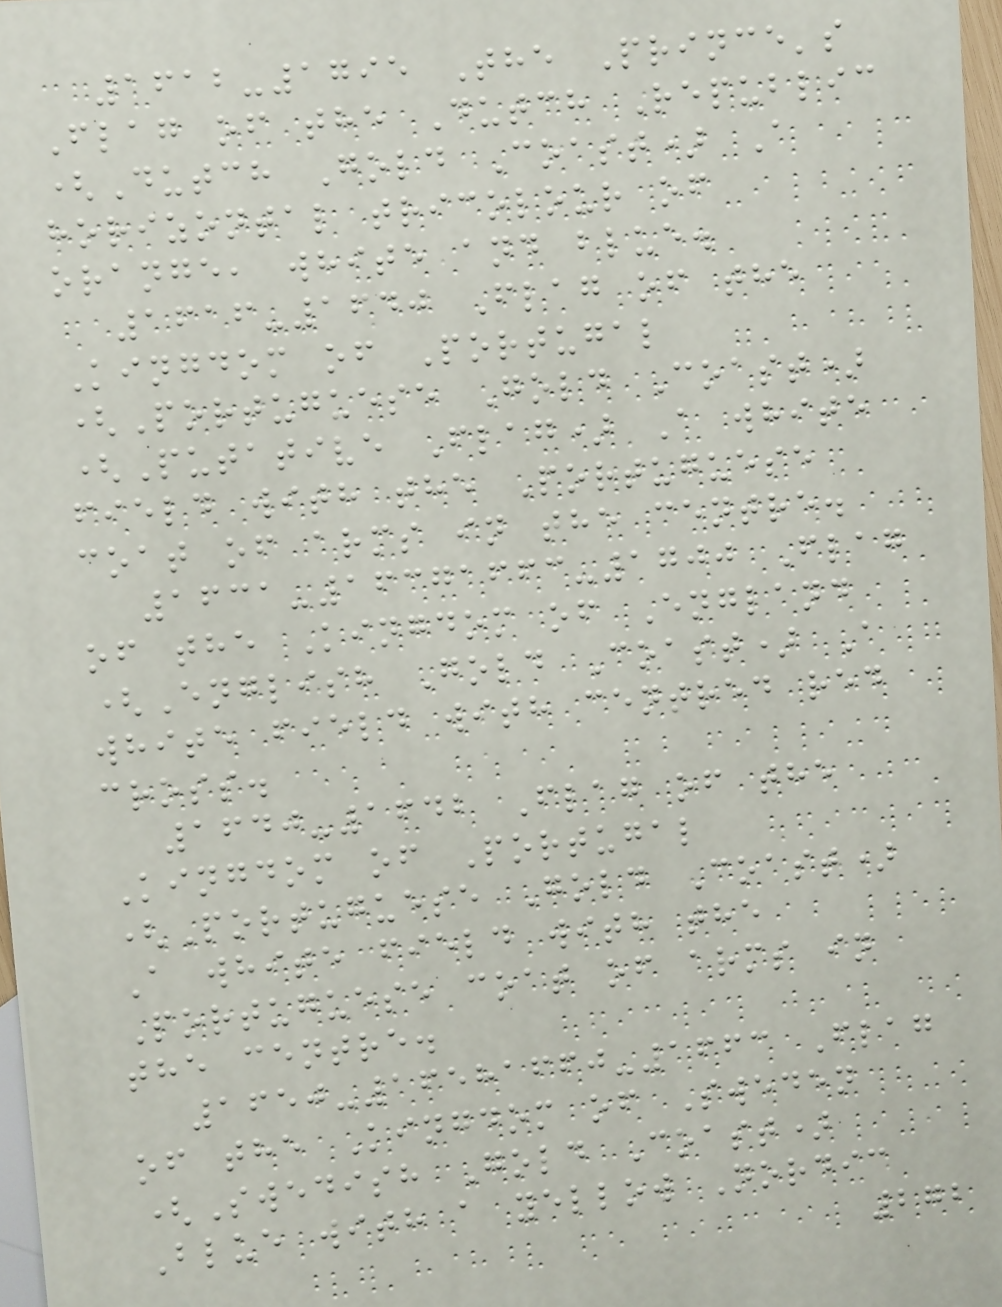1612-1795 The Prince's
Flag of the Dutch Republic
(Dutch Gold Coast) A
horizontal tricolour of
orange, white and blue.
1616-1640 Flag of the
Kingdom of Portugal
(Portuguese Gold Coast)
(Putative Flag) A white
field with the Portuguese
coat of arms in the centre.
1631-16371663-1700 Flag
of the Kingdom of England
(English Gold Coast) A
white field with centred red
cross.
1640-1642 Flag of the
Kingdom of Portugal
(Portuguese Gold Coast)
A white field with the
Portuguese coat of arms in
the centre.
1650-16581660-1663 Flag
of the Kingdom of Sweden
(Swedish Gold Coast)
Blue with a yellow Nordic
272
